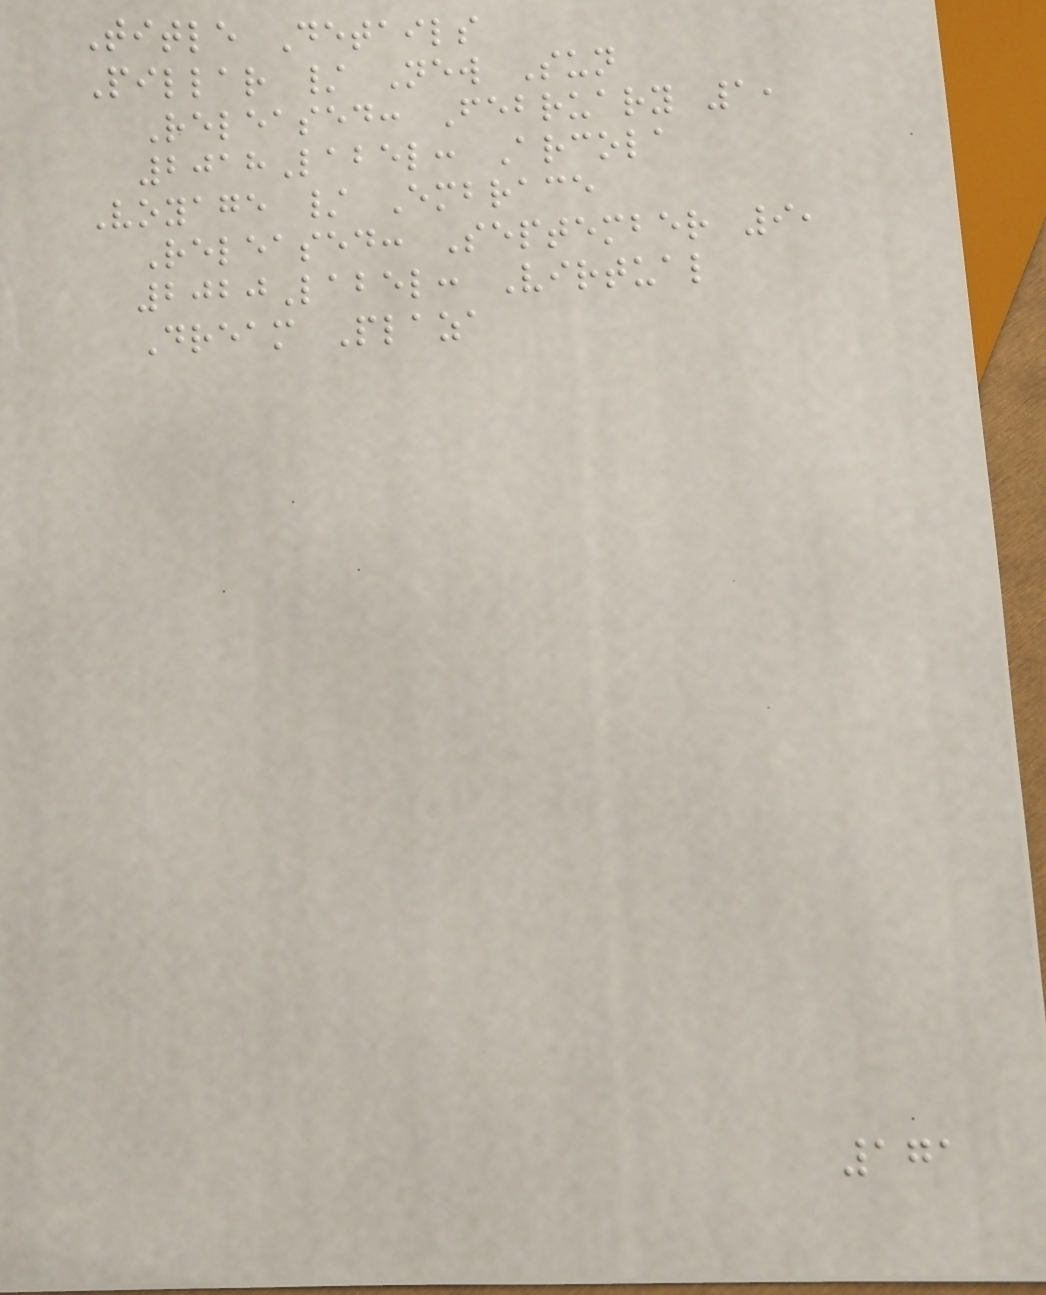Title Details
Pillar / New Sun
Released: February 1,
2018Label: Arcola
Voyage / Embrace
Released: September 9,
2020Label: Virtual
Dream Plaza
171
